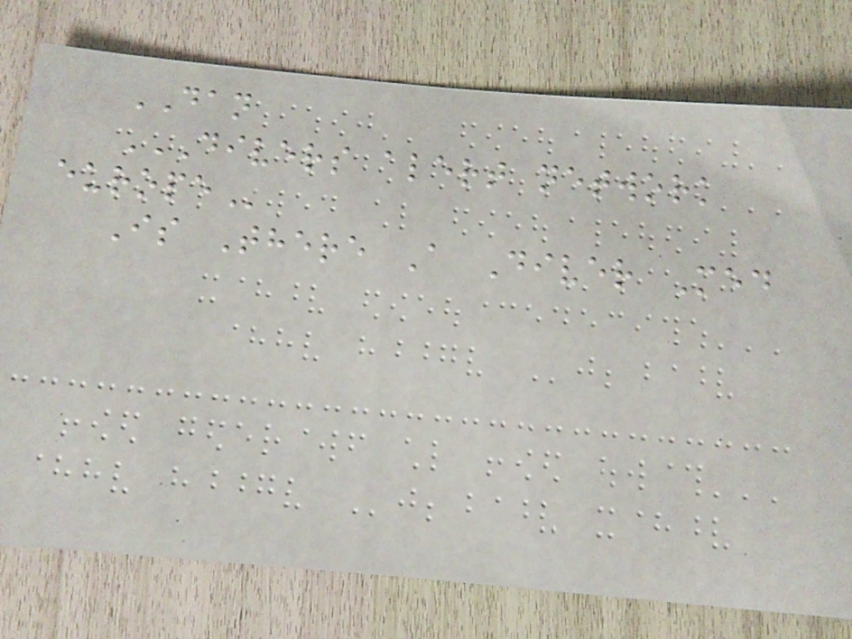DAN
DIVERS ALERT NETWORK
EUROPE
Is There A Diver Med
